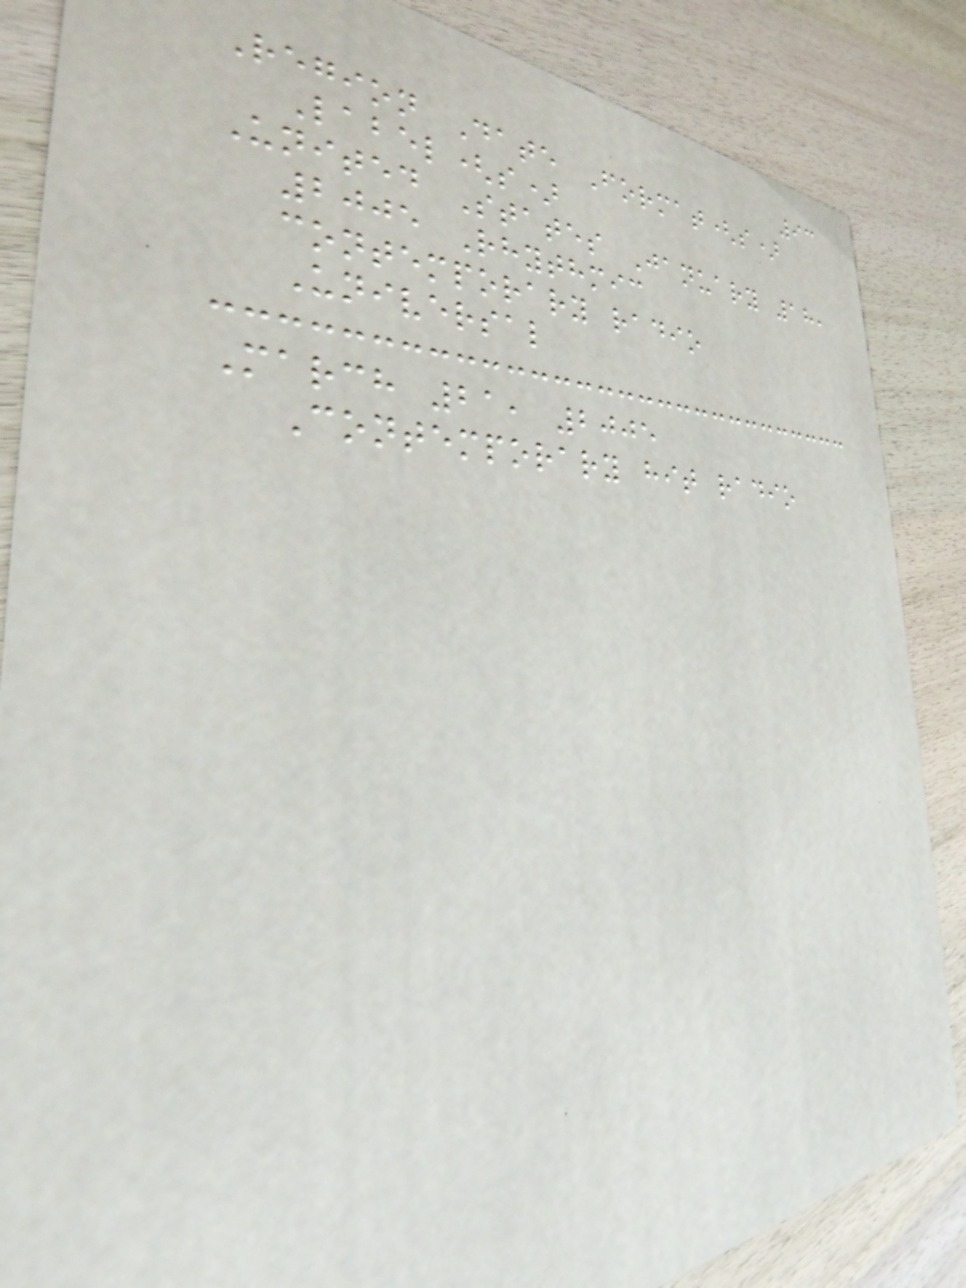93
Region Date Format(s)
Label(s)
United States January 18,
2005 Rhythmic
contemporary radio
Universal
March 21, 2005
Contemporary hit radio
